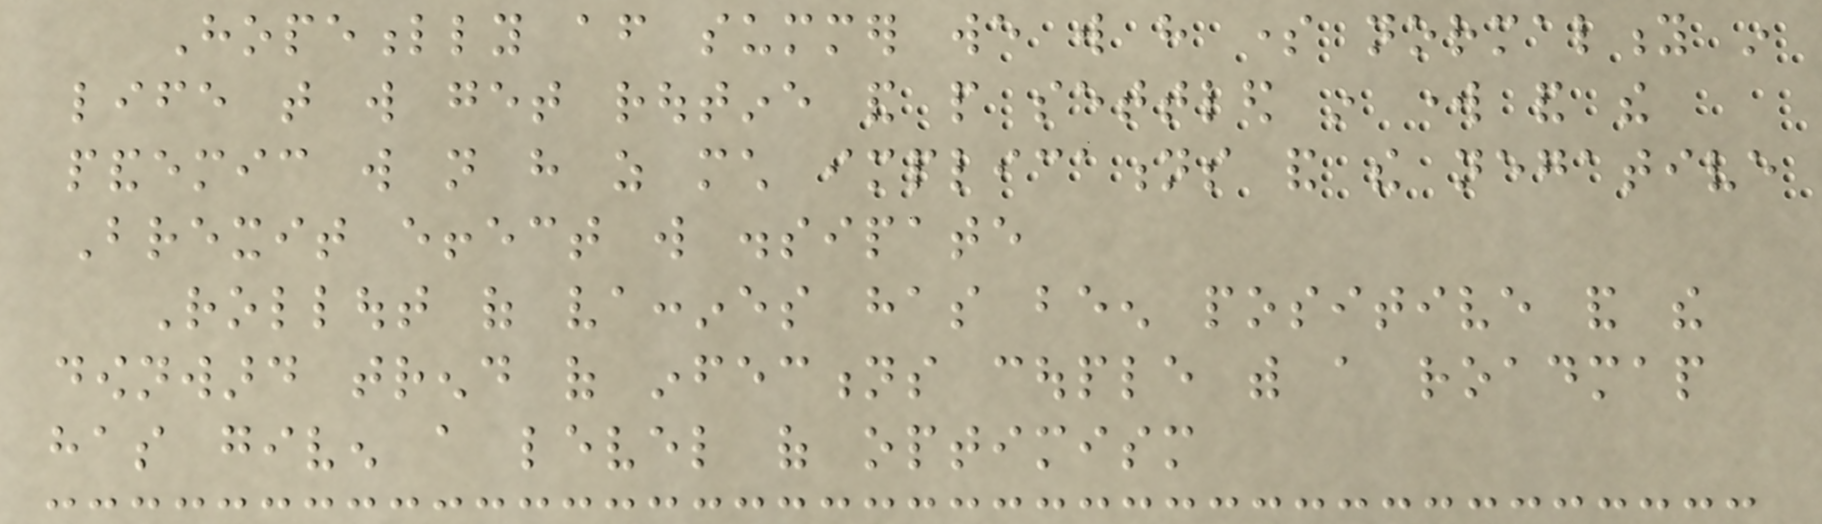Hopefully after summer we will have some normality in
life that will get routine and people settled in work and the
pandemic will not have as much implications and the negative
Brexit effect will dissipate
Rollout of vaccines has been positive and the
downward trend of infections couple with a roadmap
has given a level of optimism
